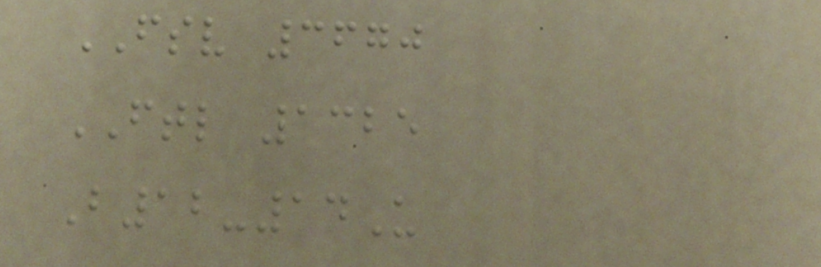FSV 3670
FTL 1325
B12-14U
